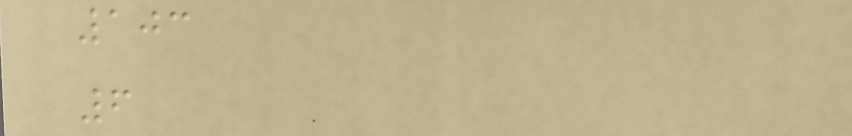103
6
